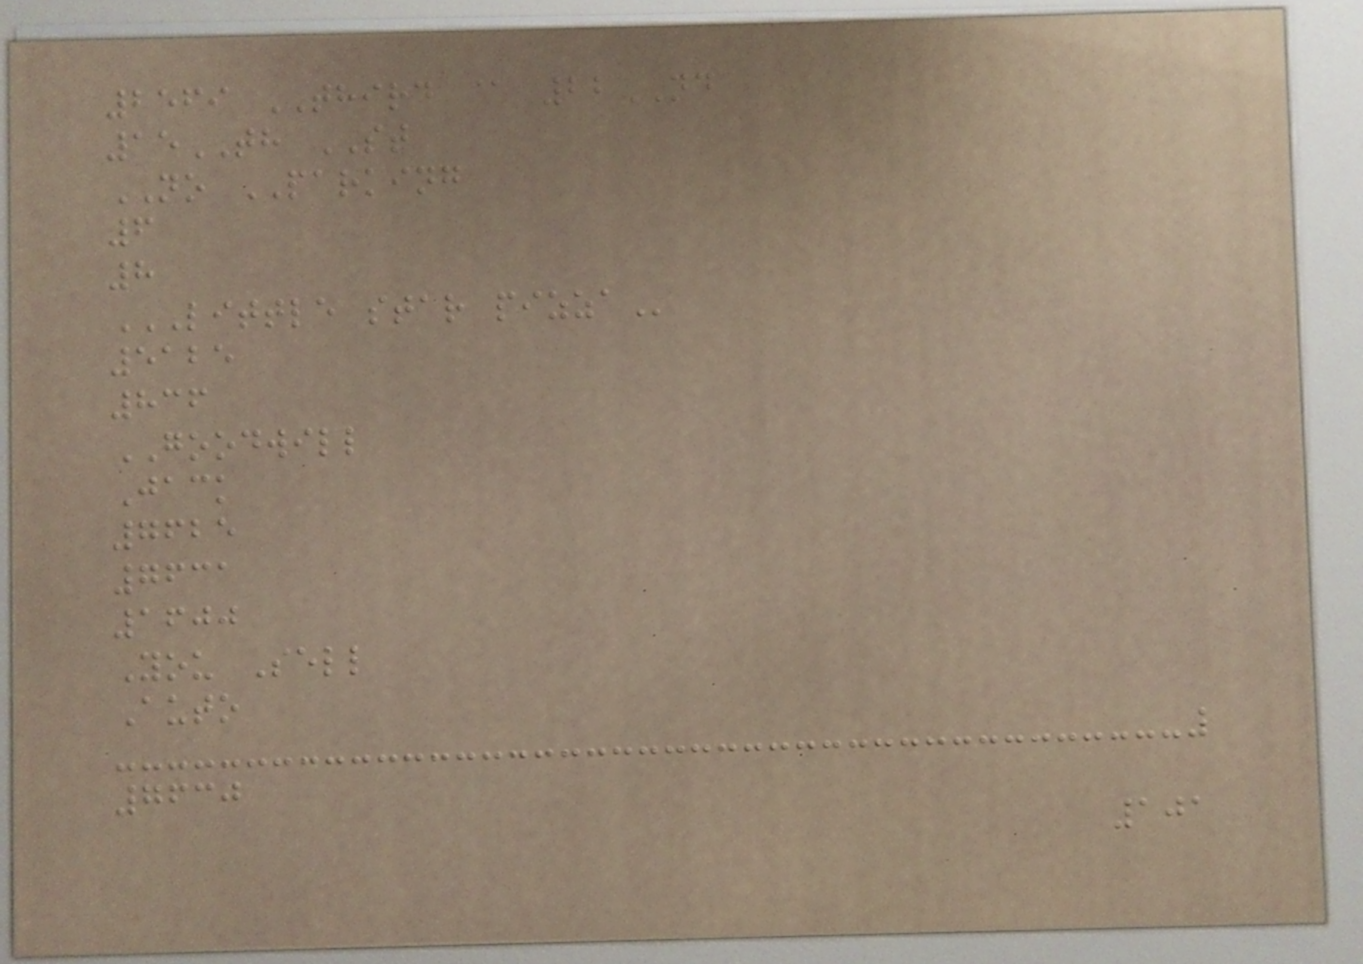2569 THIRD @ 22ND
15TH ST
NO PARKING
6
8
LITTLE STAR PIZZA
5125
836
GOODWILL
Jack
7625
7631
1600
You Sell
Auto
7630
101
